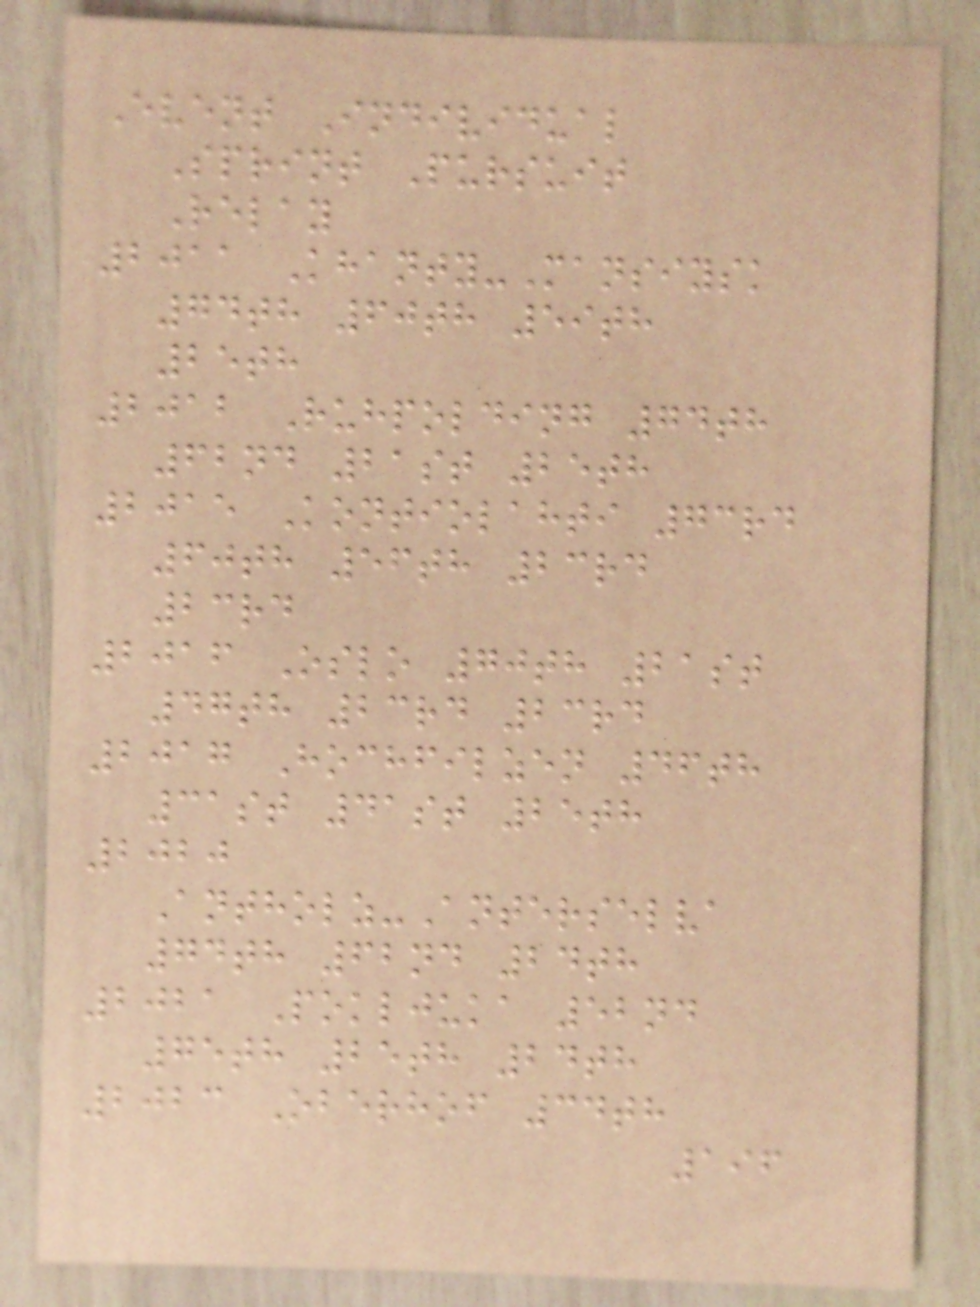Event Individual
Sprint Pursuit
Relay
2011 Khanty-Mansiysk
74th 60th 59th
25th
2012 Ruhpolding 74th
62nd 21st 25th
2015 Kontiolahti 73rd
60th 56th 23rd
23rd
2016 Oslo 70th 21st
47th 23rd 23rd
2017 Hochfilzen 46th
31st 41st 25th
2020
Antholz-Anterselva
74th 62nd 24th
2021 Pokljuka 52nd
75th 25th 24th
2023 Oberhof 34th
196
